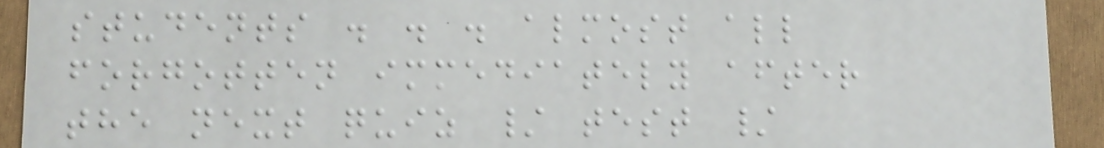students . . . almost all
forgotten immediately after
the next quiz / test /
